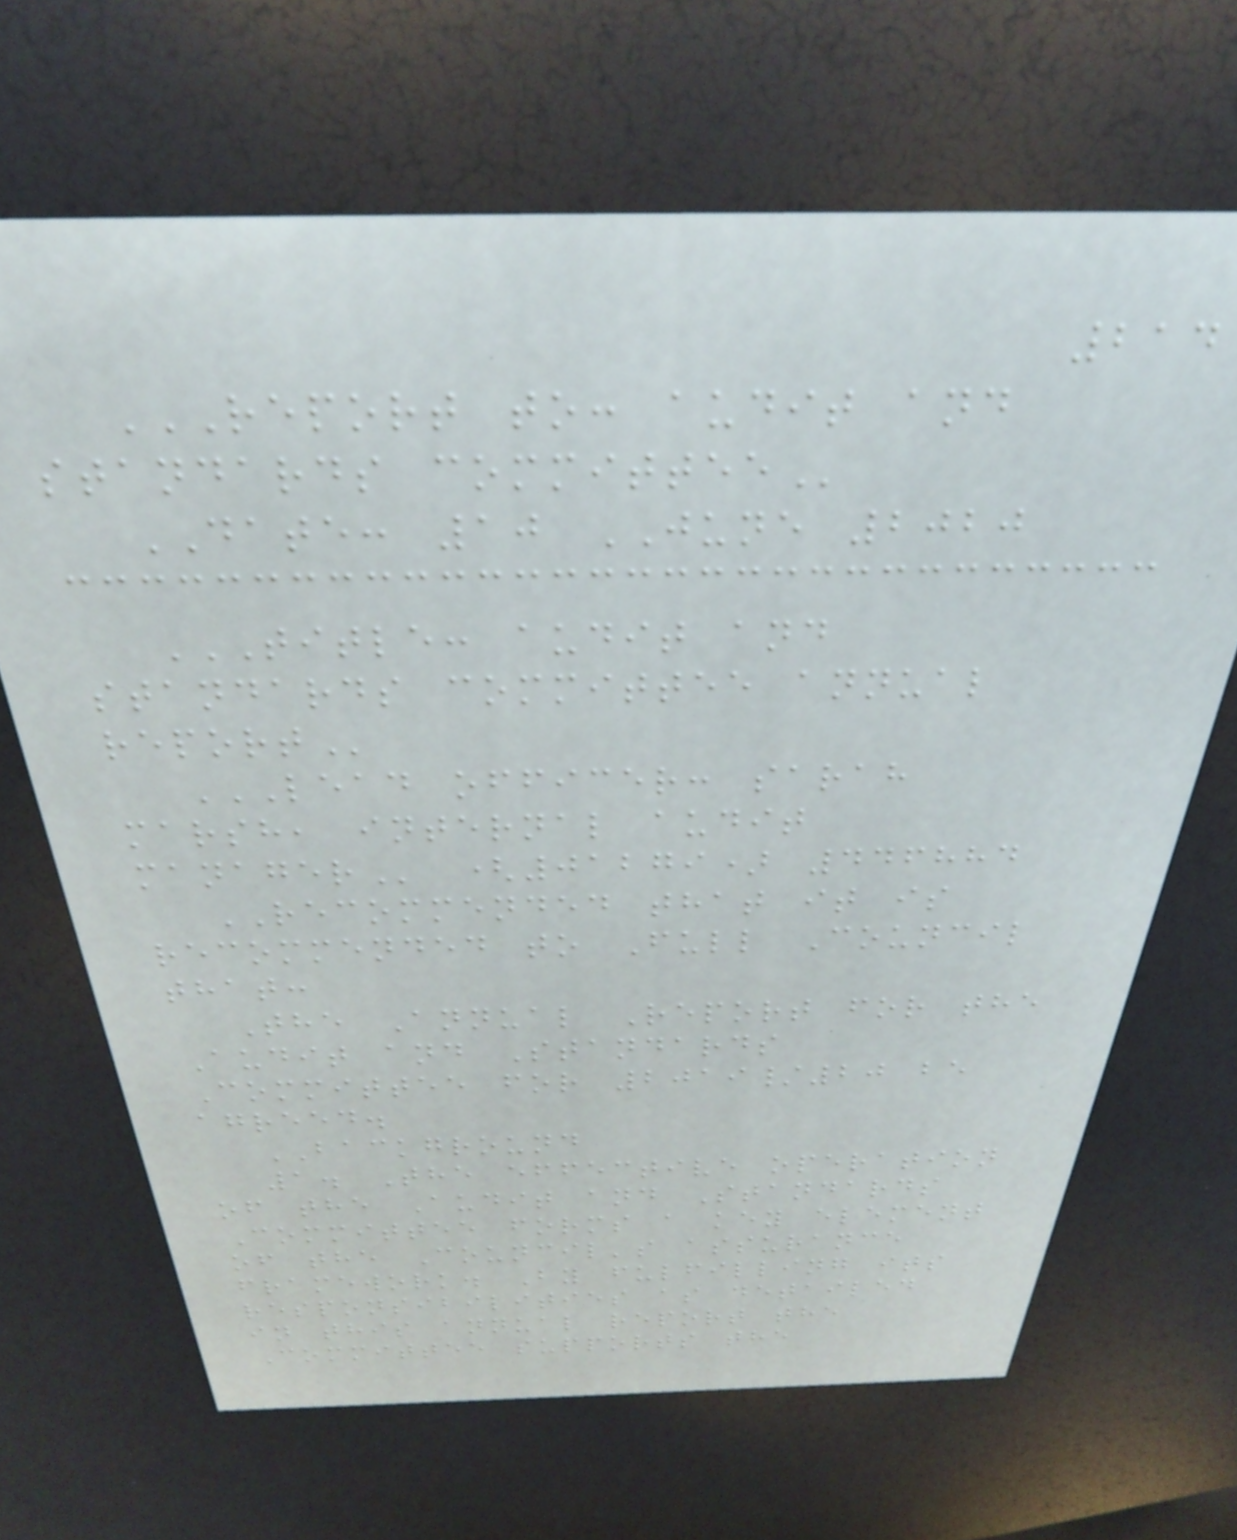214
REPORT TO: AUDIT AND
STANDARDS COMMITTEE
DATE: 10 JUNE 2020
TITLE: AUDIT AND
STANDARDS COMMITTEE ANNUAL
REPORT
LEAD OFFICER: SARAH
MARSH, INTERNAL AUDIT
MANAGER (01279) 446884
RECOMMENDED that it is
recommended to Full Council
that:
The Annual Report for the
Audit and Standards
Committee for 2019/20 be
agreed.
BACKGROUND
1. The effective operation
of the Audit and Standards
Committee forms a key element
of the Council's assurance
framework. By fulfilling its
responsibilities as detailed
in this annual report the
Committee supports the
